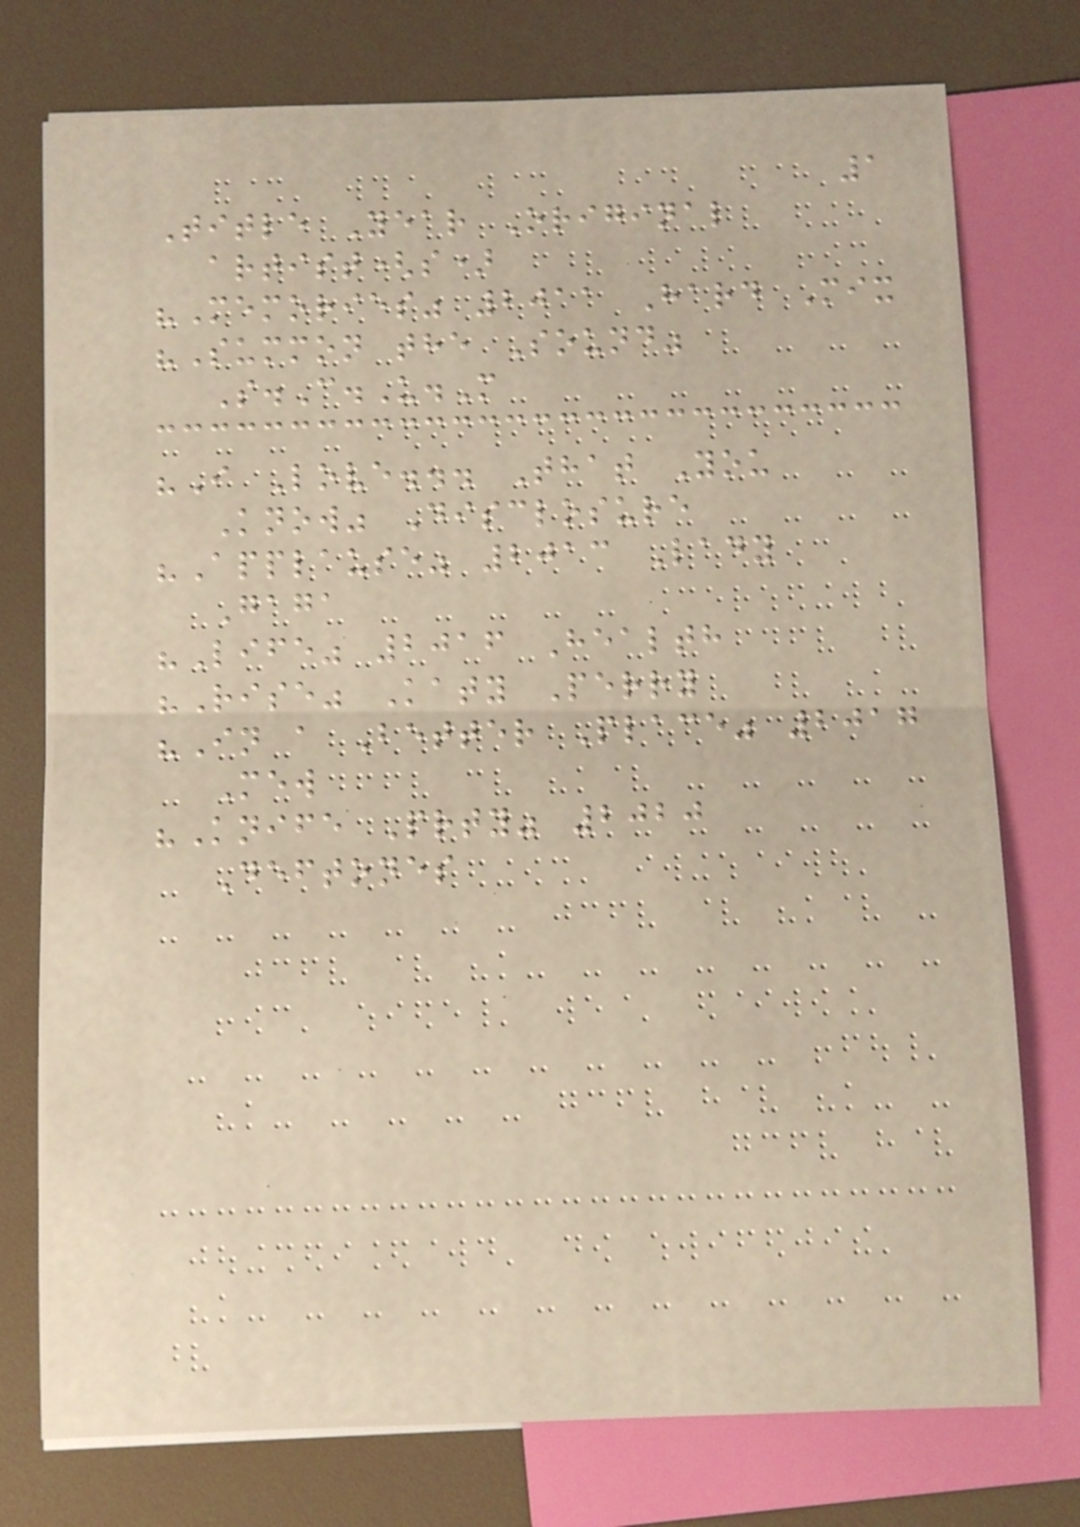1
Title Year Original
artist(s)
"Memories" 2011 Hard Mix
"Summon the Sound"
S.C.U.M
"I Love... That You
Know" Disclosure
"Applause" 2013 Lady
Gaga
"Life" 2016 Health
"Rise" Katy Perry
"In a Better Place" 2017
Mew
"Knife Prty" 2020
Deftones
